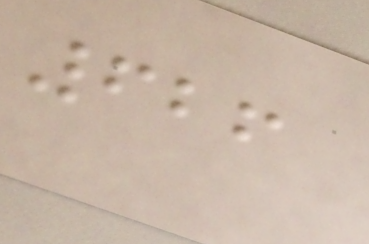626
